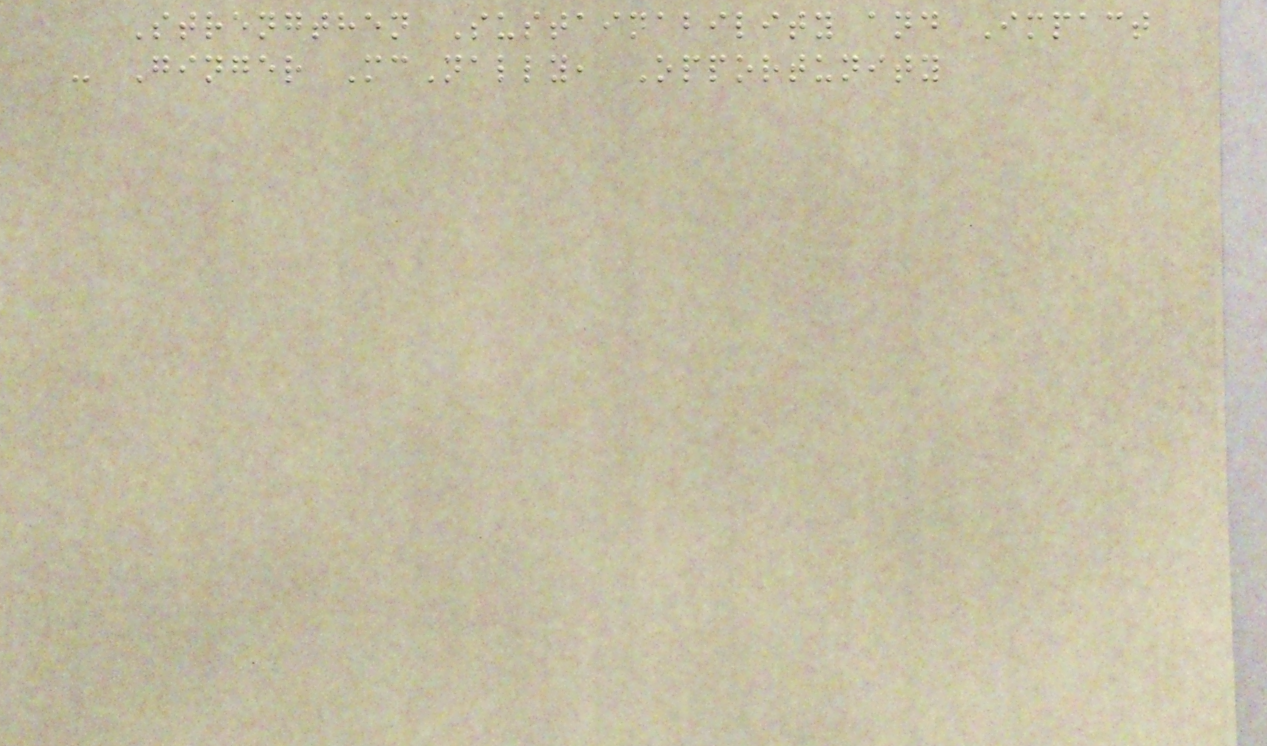Strengthen Sustainability and Impact
- Ginger McNally, Opportunity
